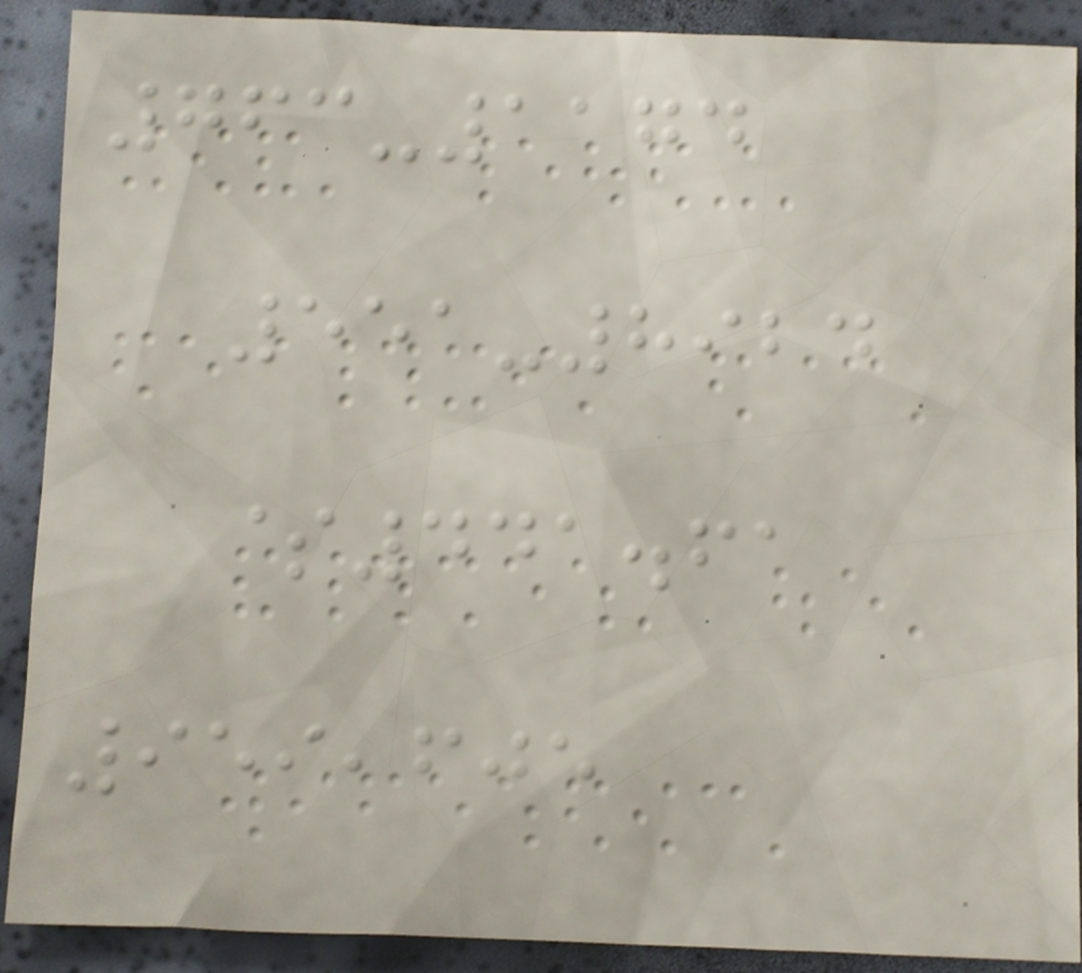763-1174
551-8924
$441.61
959,605
